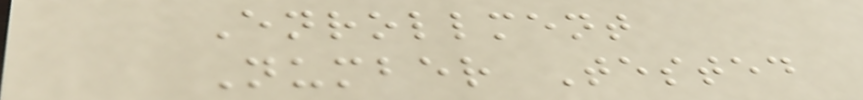Enrollment
Number Tested
